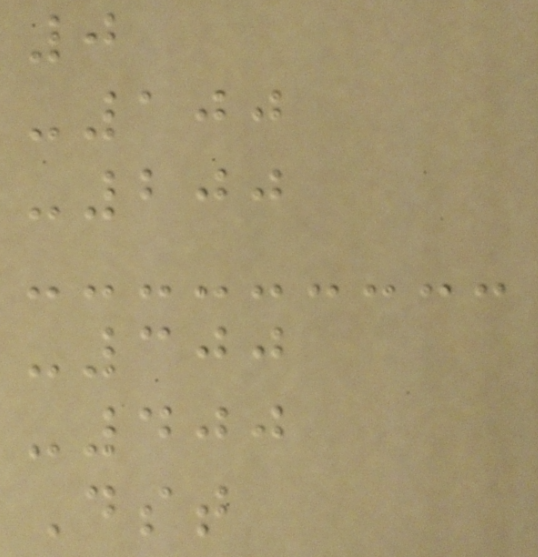0
-100
-200
-300
-400
Dst
